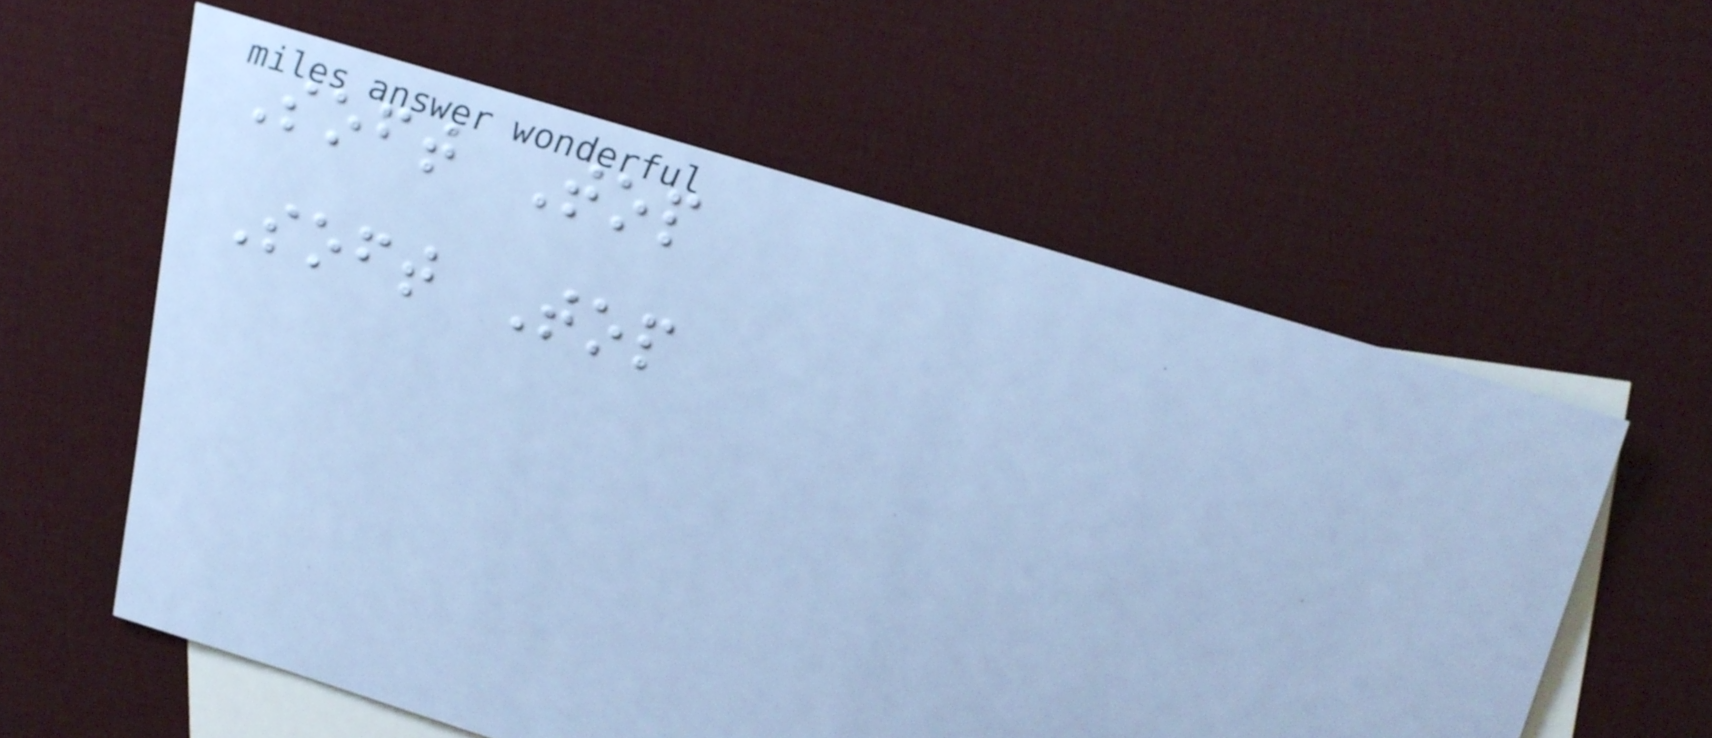Soft Top
Soft Top
